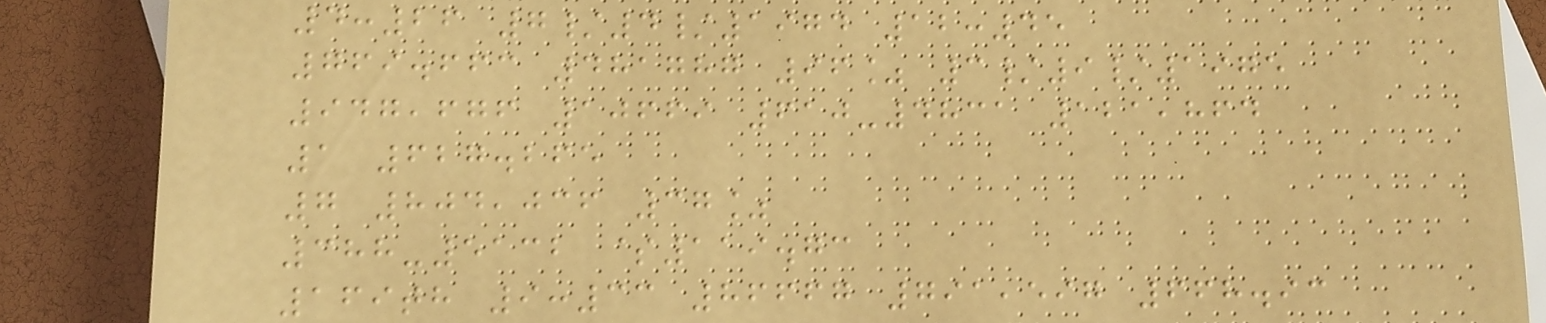4:26 7/4/1974 12:45
769.663 481787 96% 3/9/1975
947,676 10669 610-4831 121,864
1 627.265
7 804,036 37%
388-5132 $119.73
169th 9:33 86667 791,597 668.93
